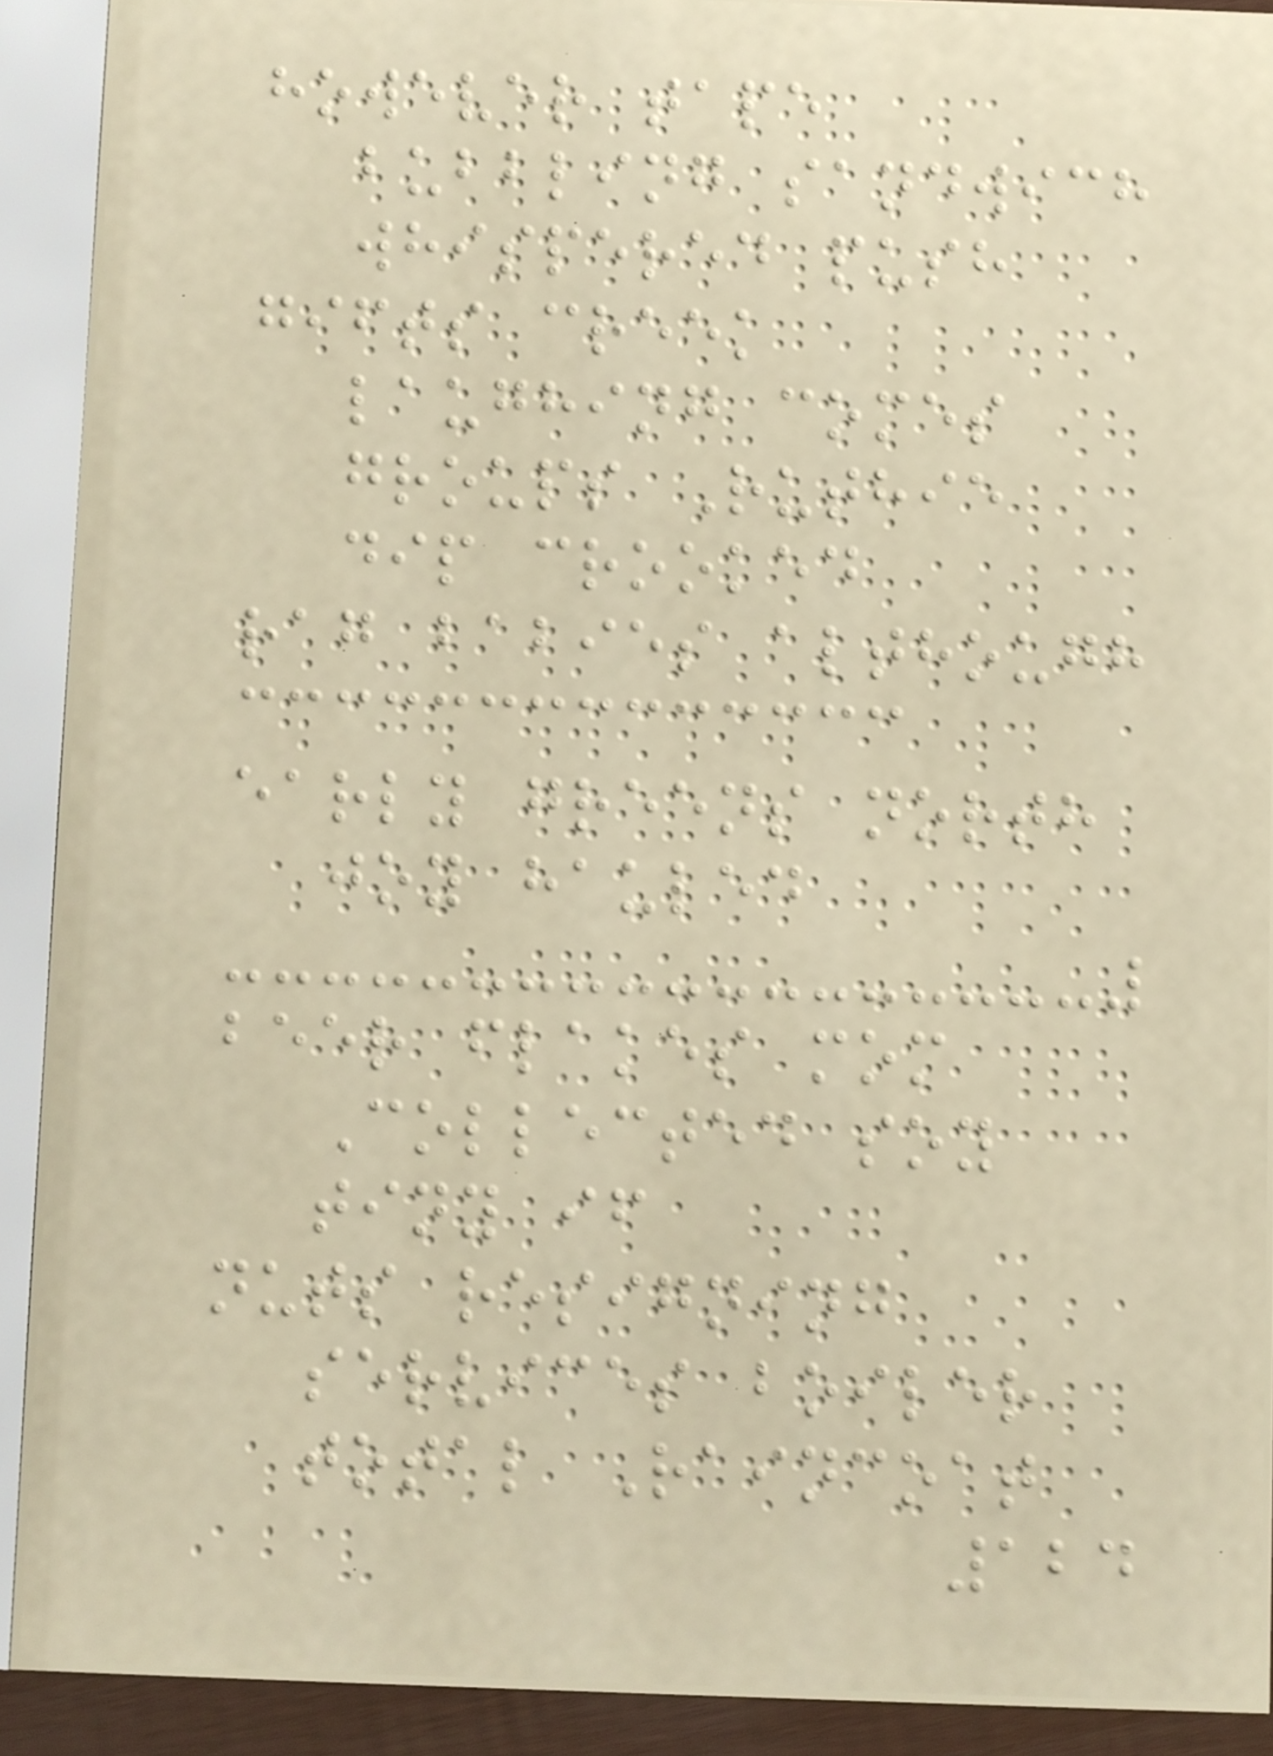however tape
bubbling sandwich
whispered push
gifts creek
laughing comes
groups Ruthie
dip crooked
rag babies although
early greens north
joy hauled
beer flakes mom
Collected soy
tiny if
nuts resigning
services boiler
total Raincoat
124
